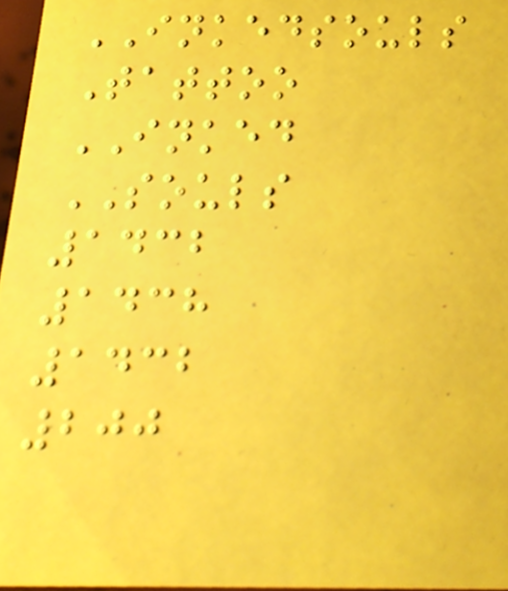INKEDSOULS
Tattoo
INKED
SOULS
1432
1438
1432
200
